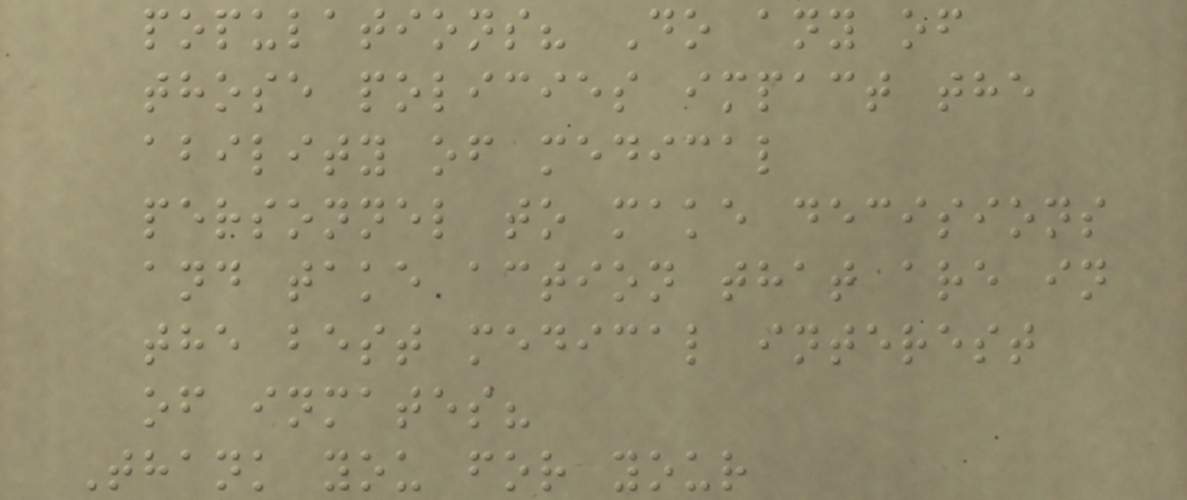populations? Do any of
those policies impact the
ability of medical
personnel to make decisions
and take action that are in
the best medical interest
of inmates?
Thank you for your
